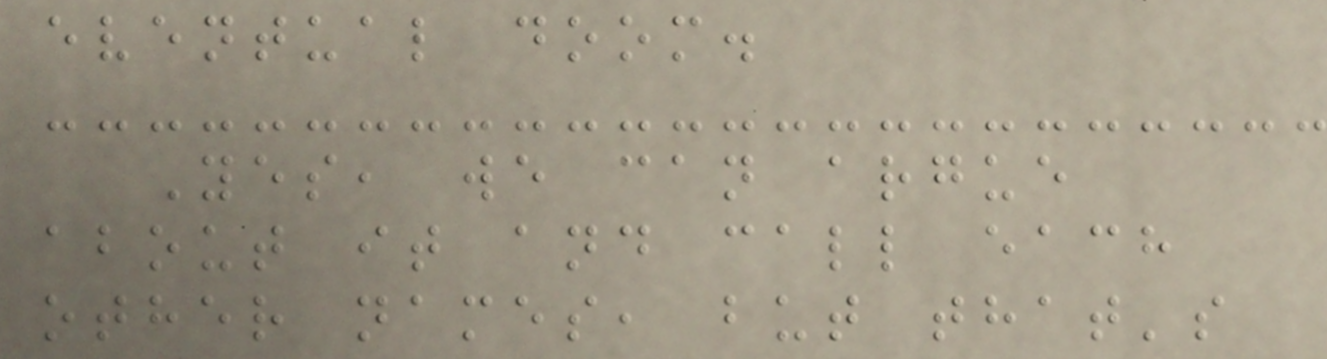eventual doom.
Yes, we can argue
about it and call each
other names, but that's
